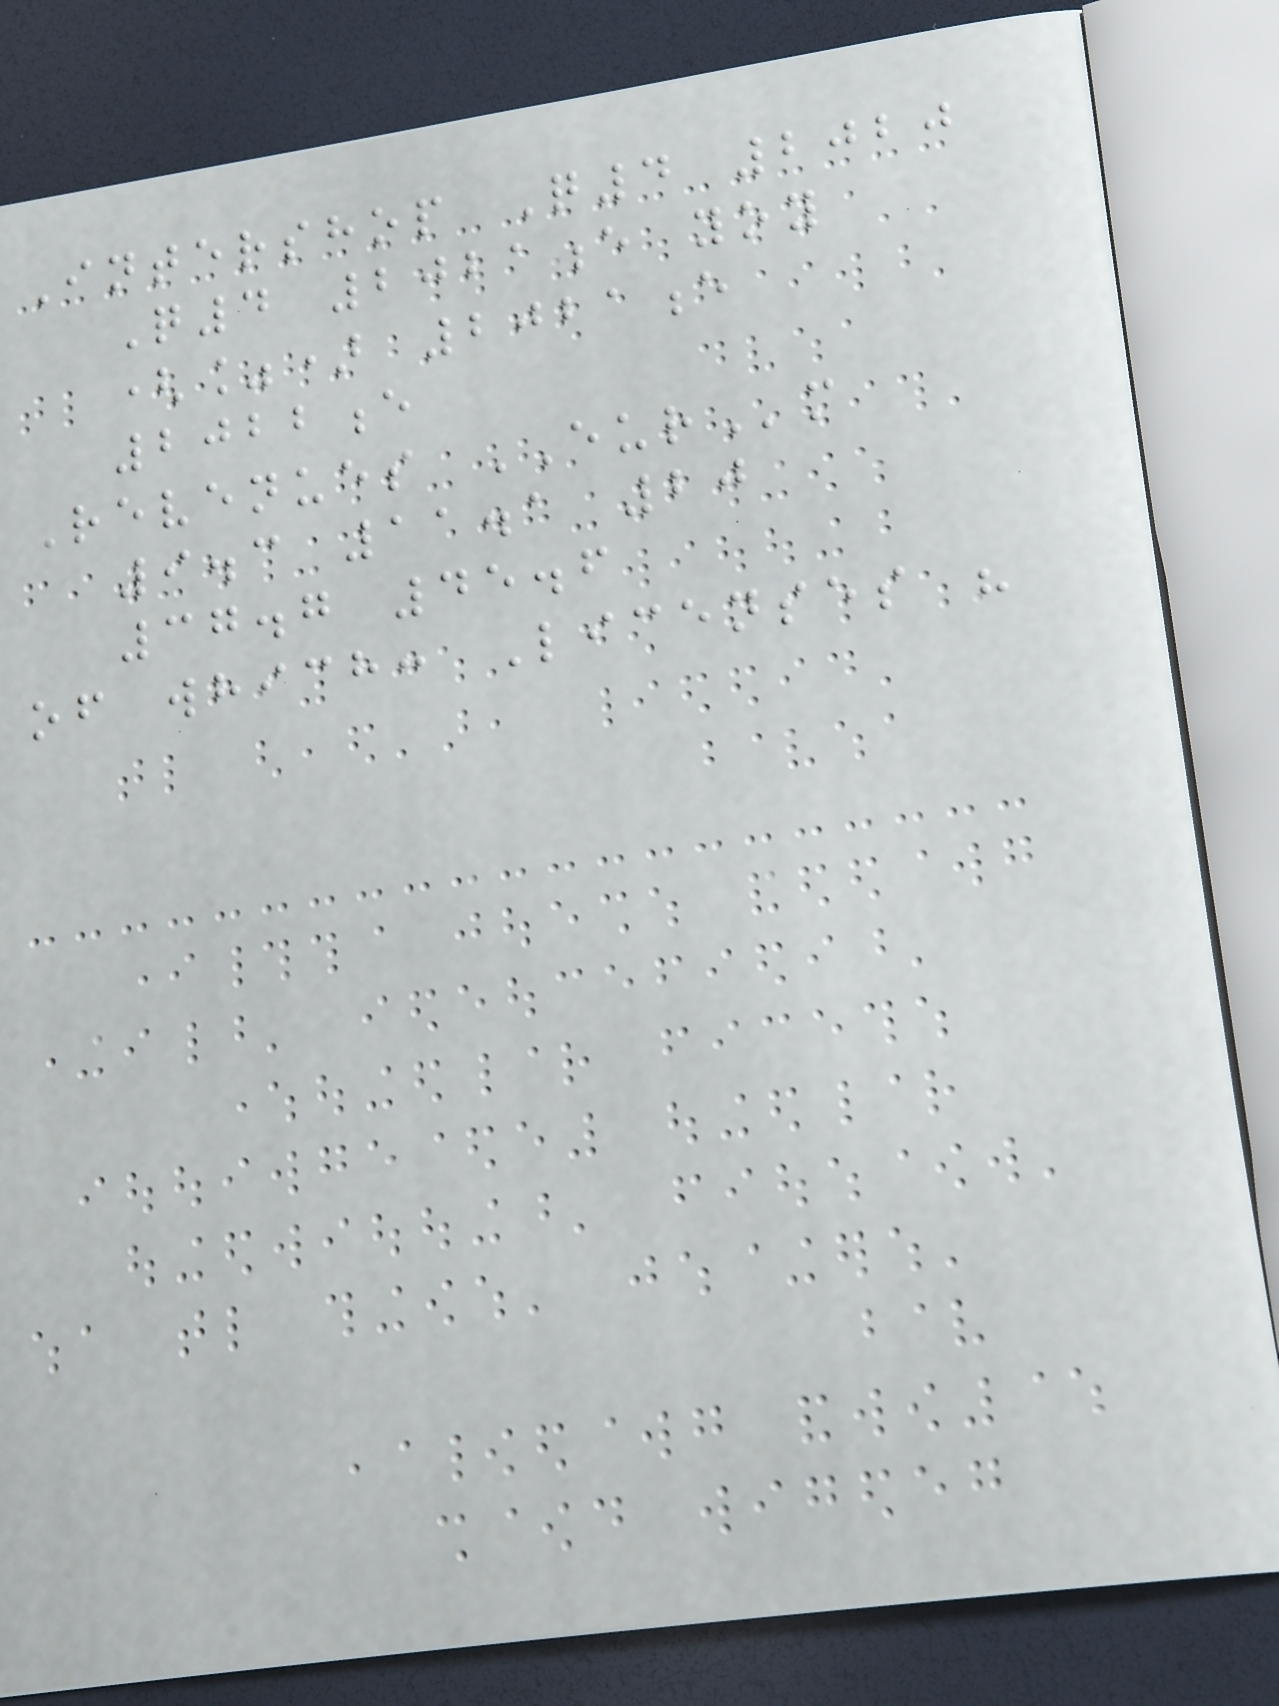Intershop Q4 2020
Q4 2021e yoy
(%) 2021e
2022e
Revenues EURm
9.3 11.1 20
37.7 45.6
of which: Licenses "
